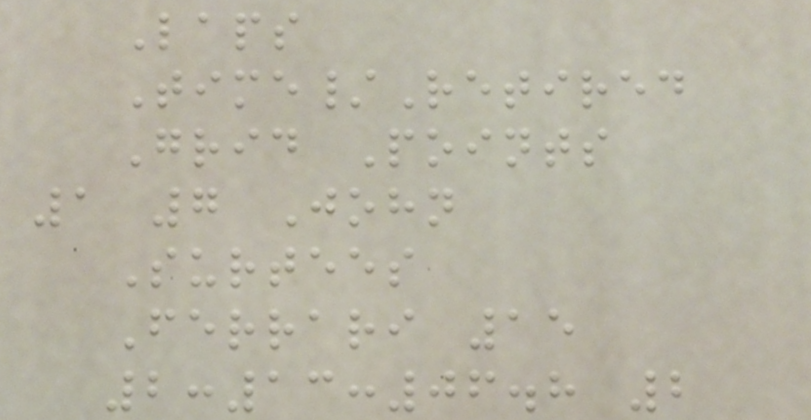Laps
Time/Retired
Grid Points
1 7 John
Surtees
Ferrari 15
2:13:06.8 2
